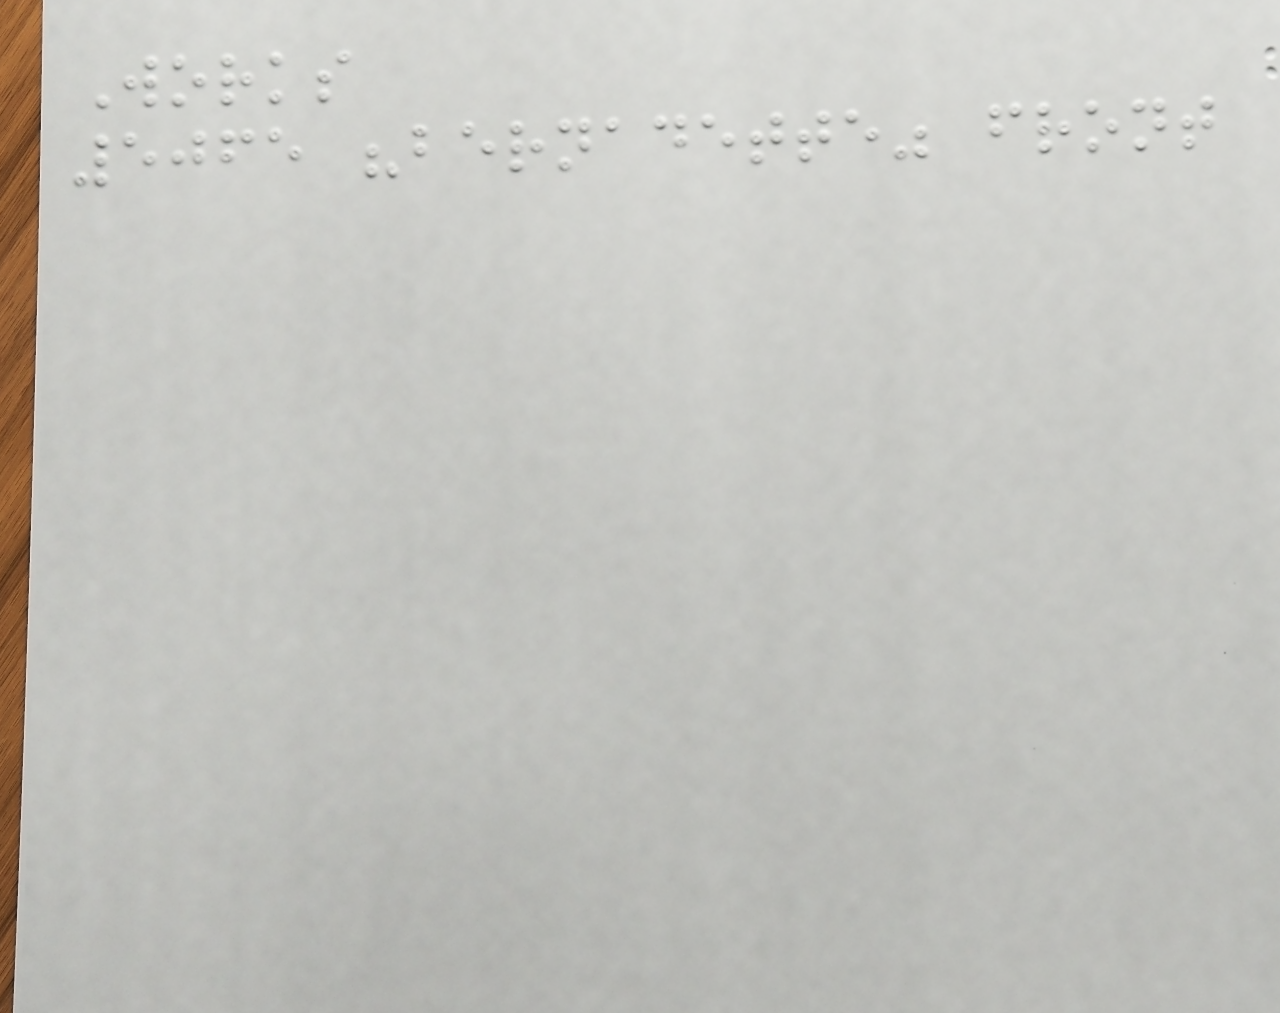Works
5065 "bernadette" front
